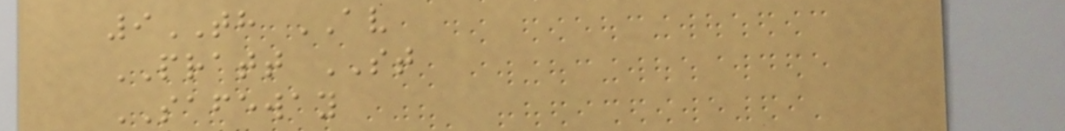9TH AV
PRATT ST
SAFEWAY
